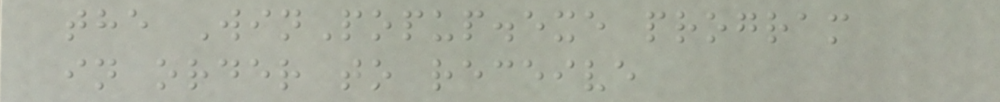the WinPopup.exe program
in order to receive
